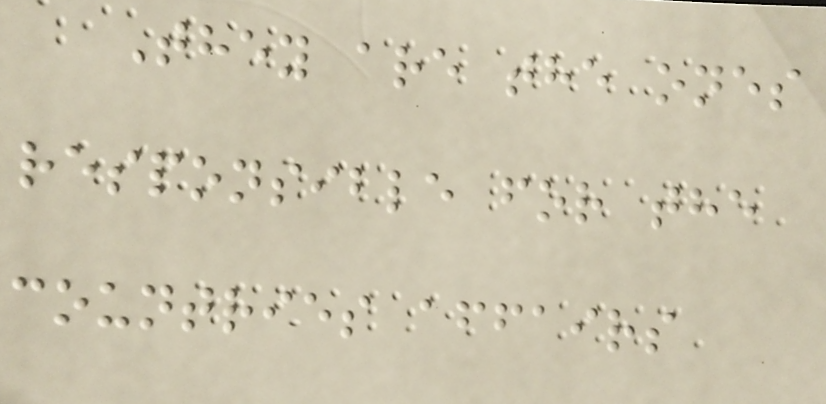They are the ones
responsible for the
countries affairs
